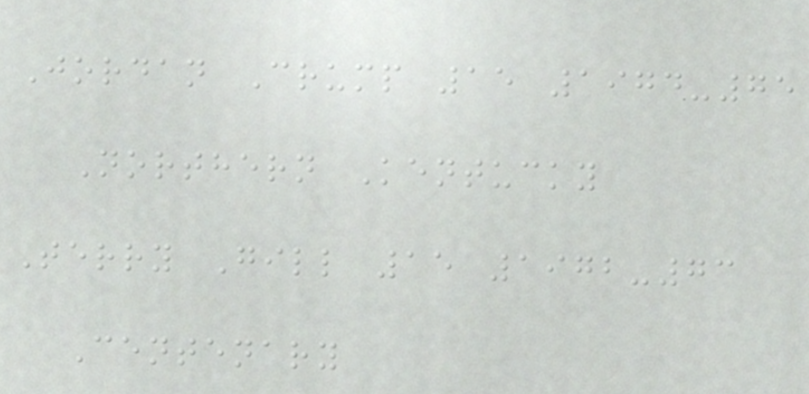Jordan Crump 15 1974-75
Northern Kentucky
Terry Gill 15 1972-73
Centenary
